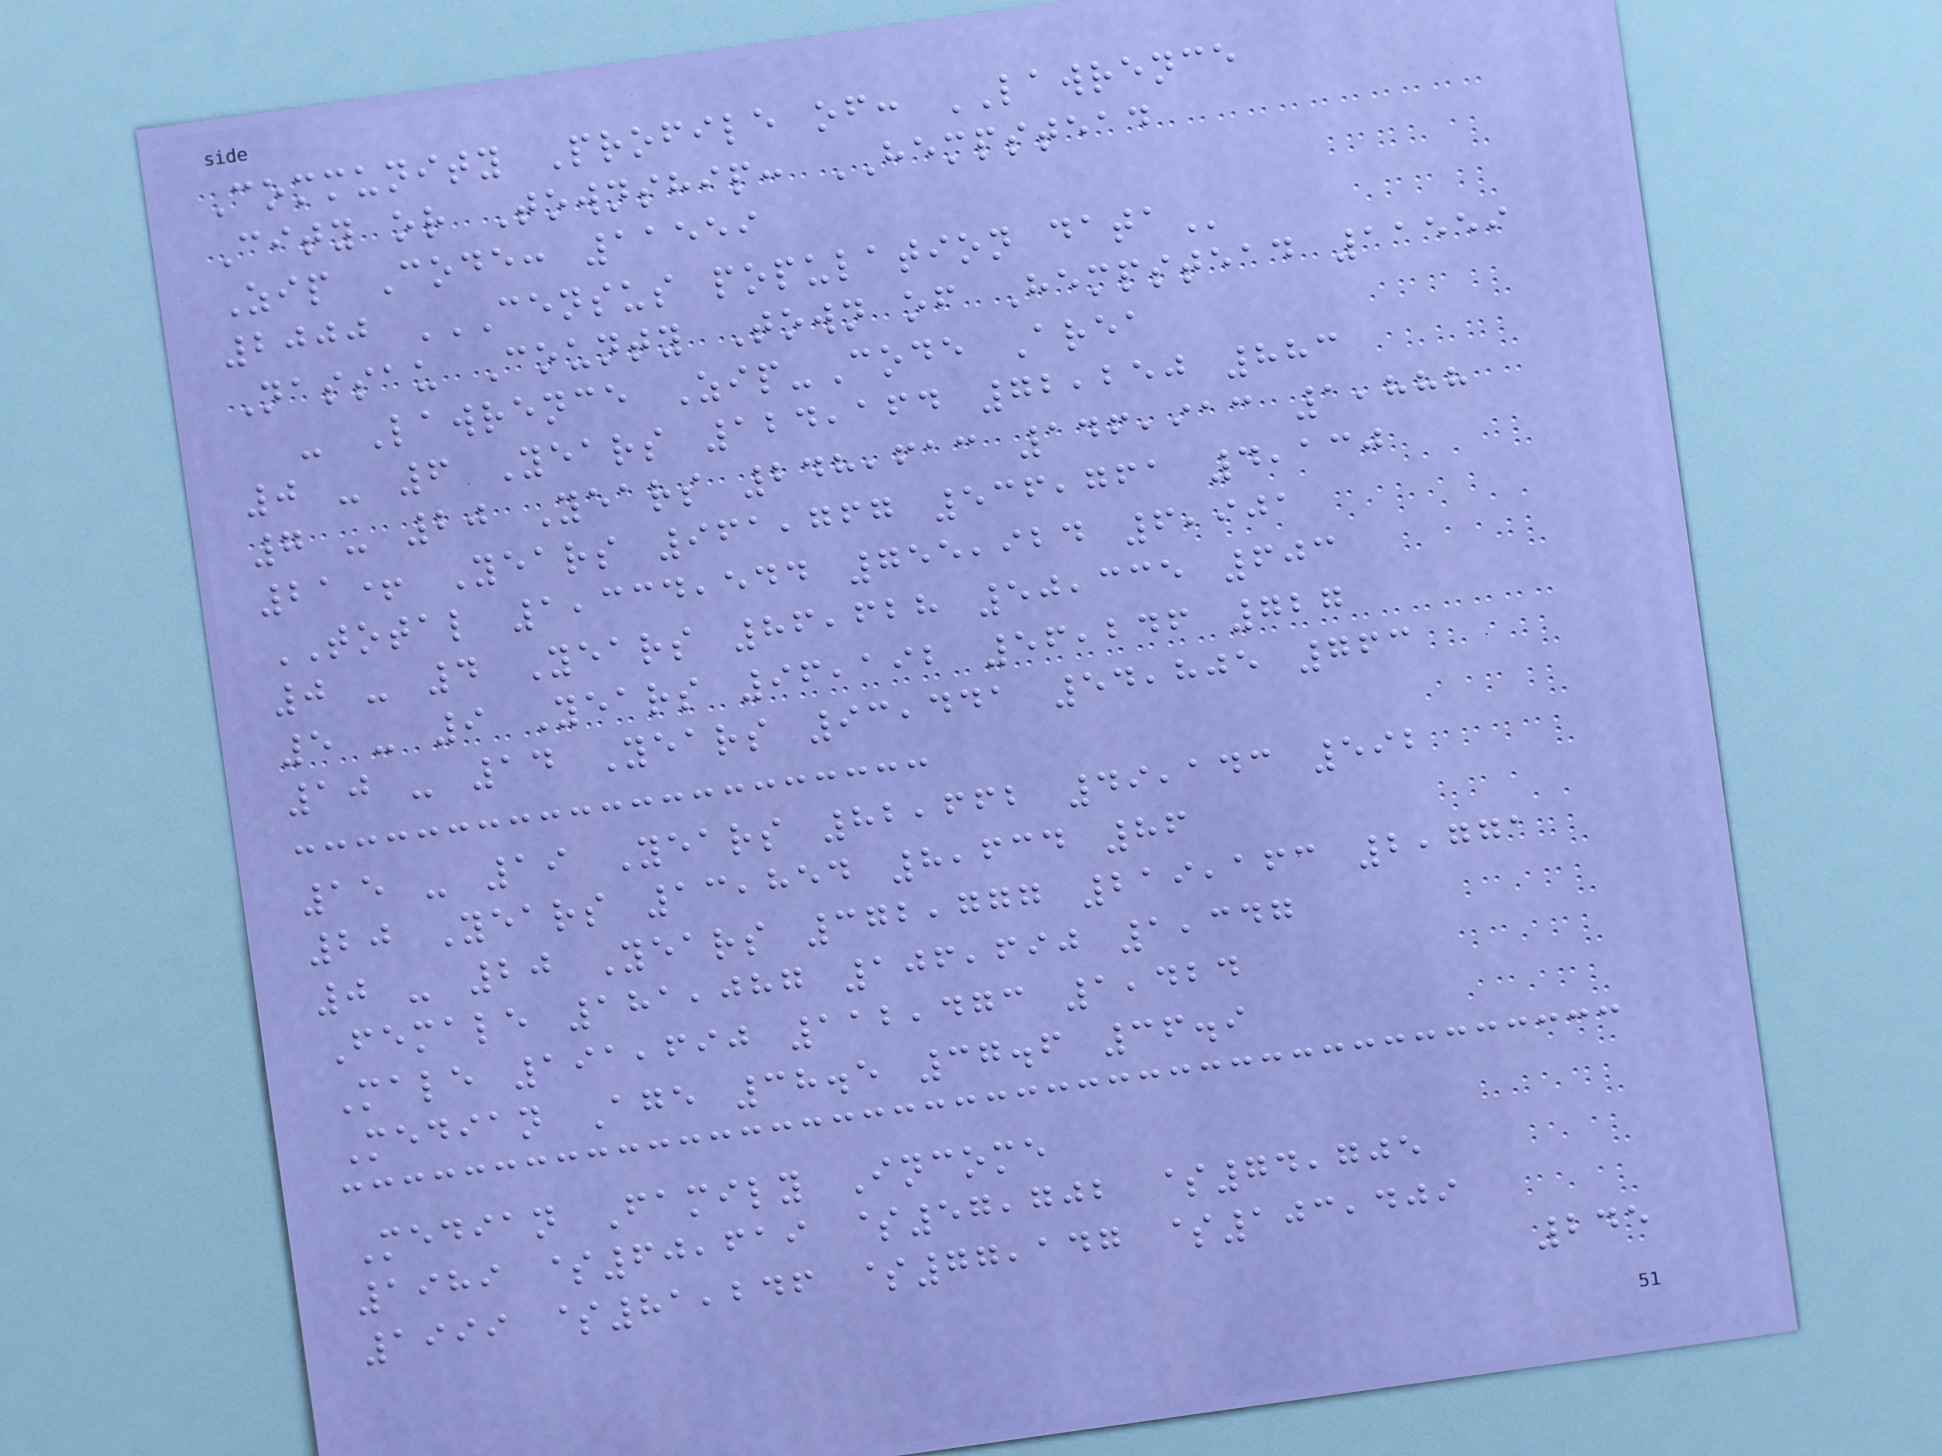Community Profile of: LAWRENCE
City or Township: HEMPSTEAD
Zip Code: 11559
2000 CENSUS POPULATION DATA
Nassau County Town of Hempstead 11559
- Lawrence Zip-Code Area
0 - 6 Years 124,164 72,250 883
7 - 20 Years 248,613 146,913 1,888
21+ Years 961,767 536,761 4,130
TOTAL 1,334,544 755,924 6,901
0 - 4 Years 86,628 50,335 603
5 - 9 Years 96,192 56,246 727
10 - 14 Years 93,441 54,805 763
15 - 19 Years 82,662 49,143 592
20 Years 13,854 8,634 86
0 - 20 Years 372,777 219,163 2,771
Female 181,087 106,690 1,347
Male 191,690 112,473 1,424
Median Age 38.5 37.6 36.9
Median Family Income
1989 $60,619 $57,702 $74,705
1999 $81,246 $77,147 $103,409
245
